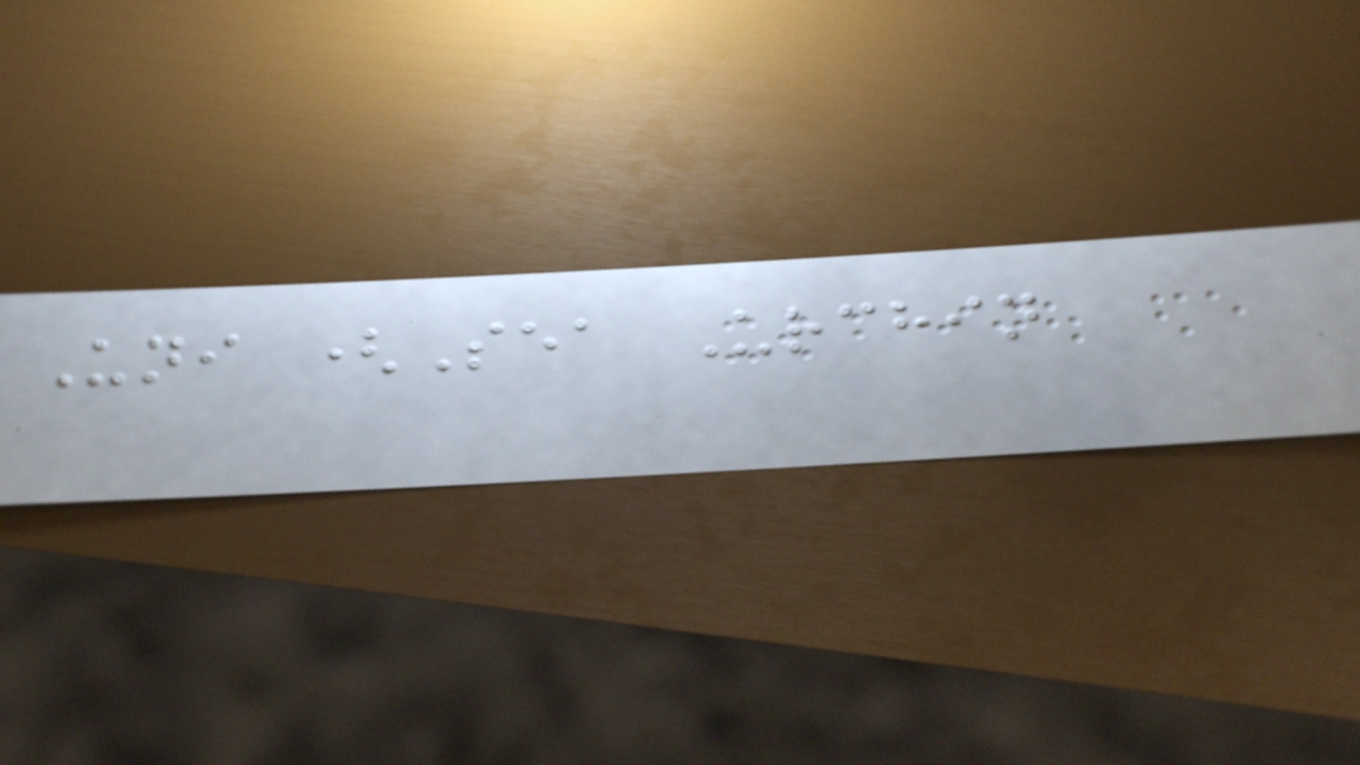Uni (Sea Urchin
